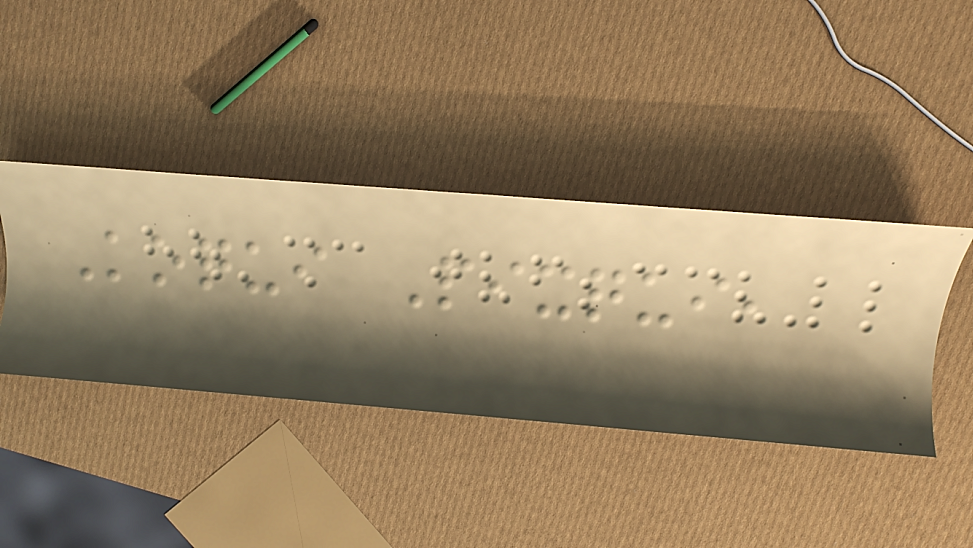Koqui Pixqui,
